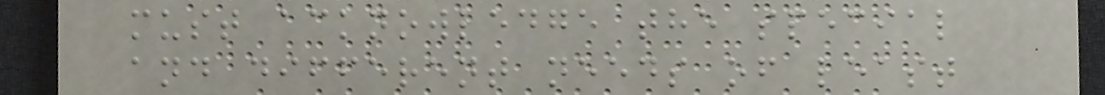must acknowledge the special
and different needs of least
